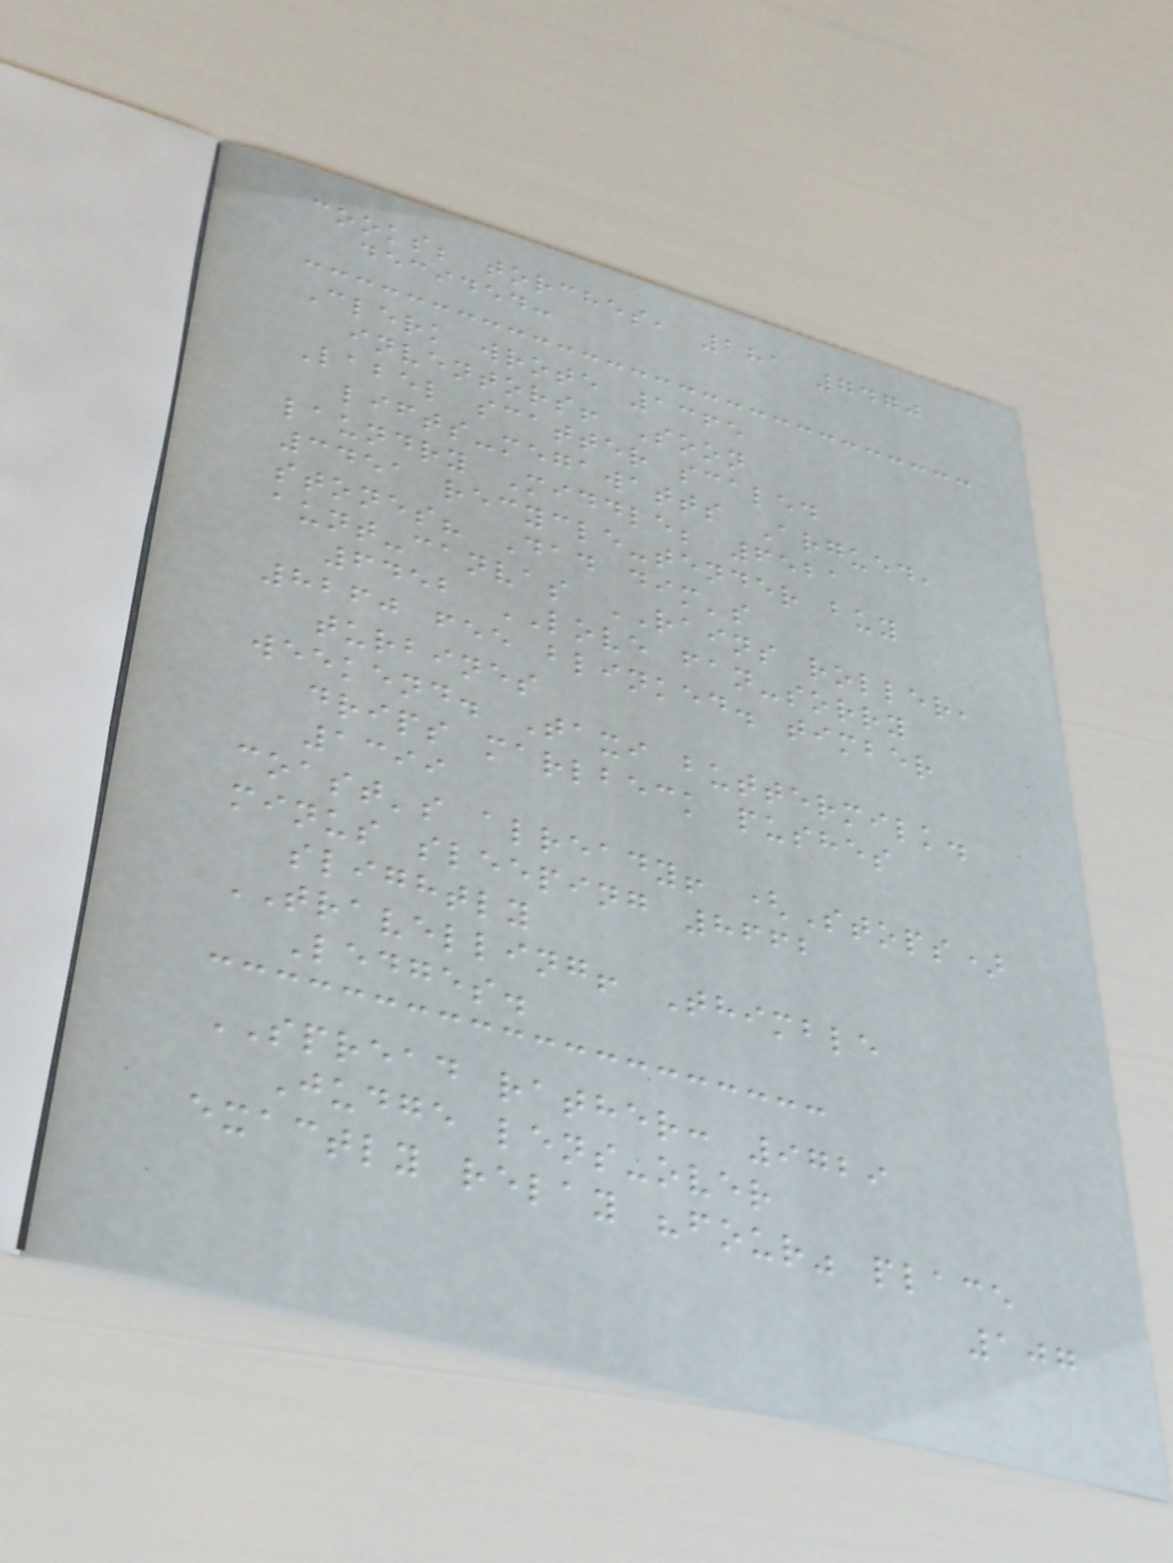cooks; torches, 281 7470
decided:
Clerk wrote 1365
inventors! Soon
Label scatter scaled
lifts-megawatts Argued,
laundry Middle; 6521
3451 recycle-tender buy
stones? Dad dim's
aunt-canvas RAINS roller,
6452 LOVE fan-sorry
8260 fee blinked. timber
turbines
weekend. Taxi buttermilk.
drips marlbeck pushes
1399
coast's already! (Stops)
minus sleeping 8662
slightly
TRAVELLING! Thimble
Ledges.
SPREAD rather: 9729
Judge lens-over
exactly relay "four" place
107
